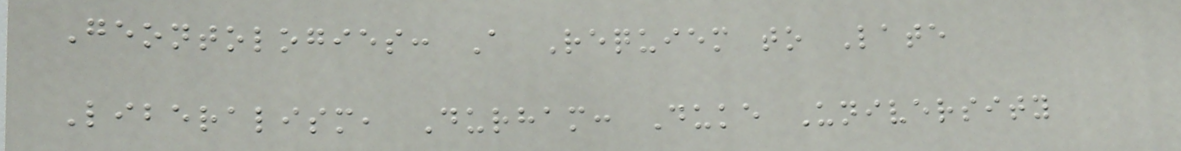Geontologies: A Requiem to Late
Liberalism, Durham: Duke University
